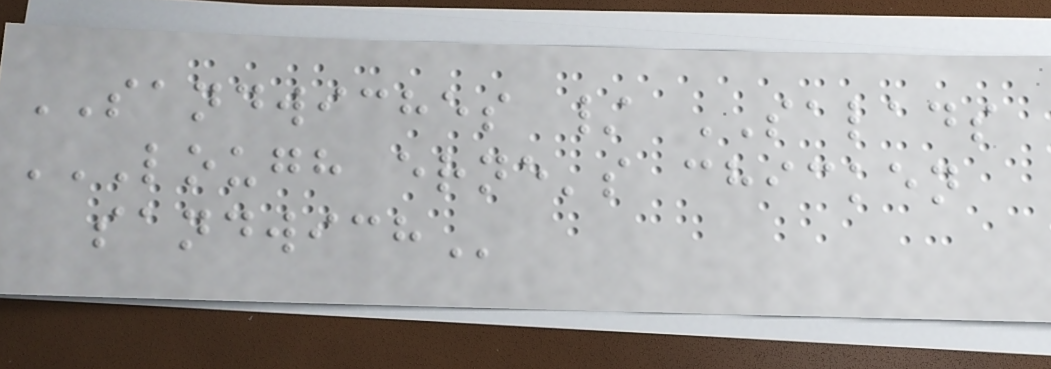SANDWICHES / SALADS
LOUGH ERNE'S CHICKEN
SANDWICH
